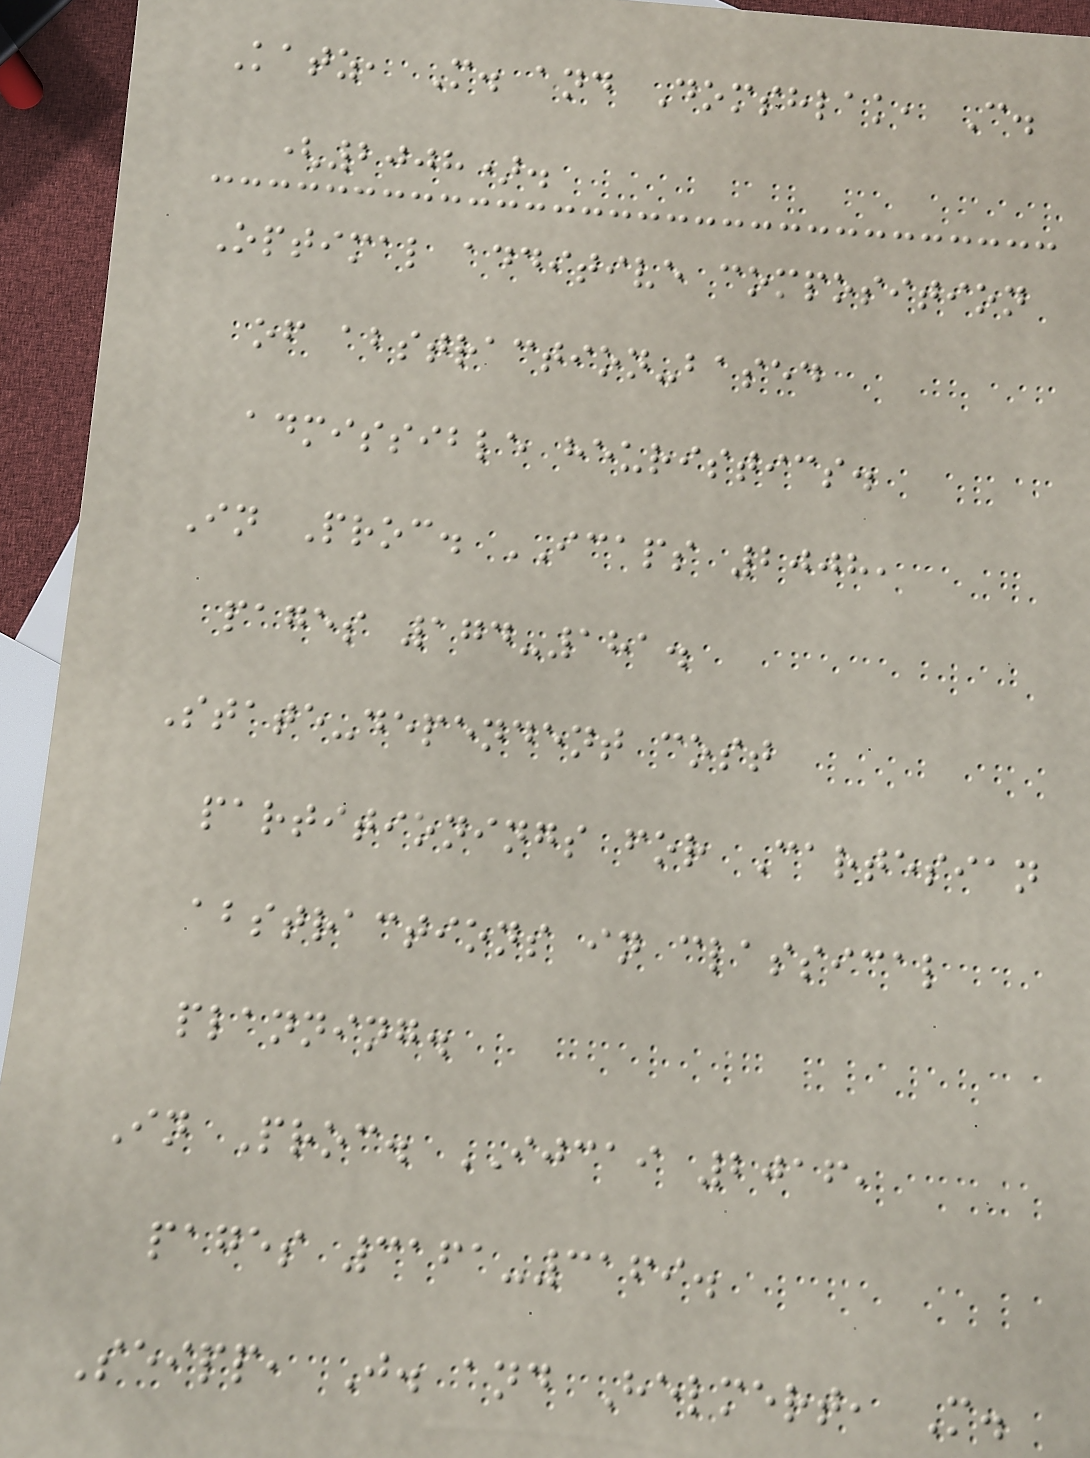Katz, M. and Domshlak, C.
(2008).
Optimal additive composition
of abstraction-based
admissible heuristics.
In Proc. ICAPS 2008,
pages 174-181.
State-dependent cost
partitionings for Cartesian
abstractions in classical
planning.
In Proc. IJCAI 2016,
pages 3161-3169.
Seipp, J. and Helmert, M.
